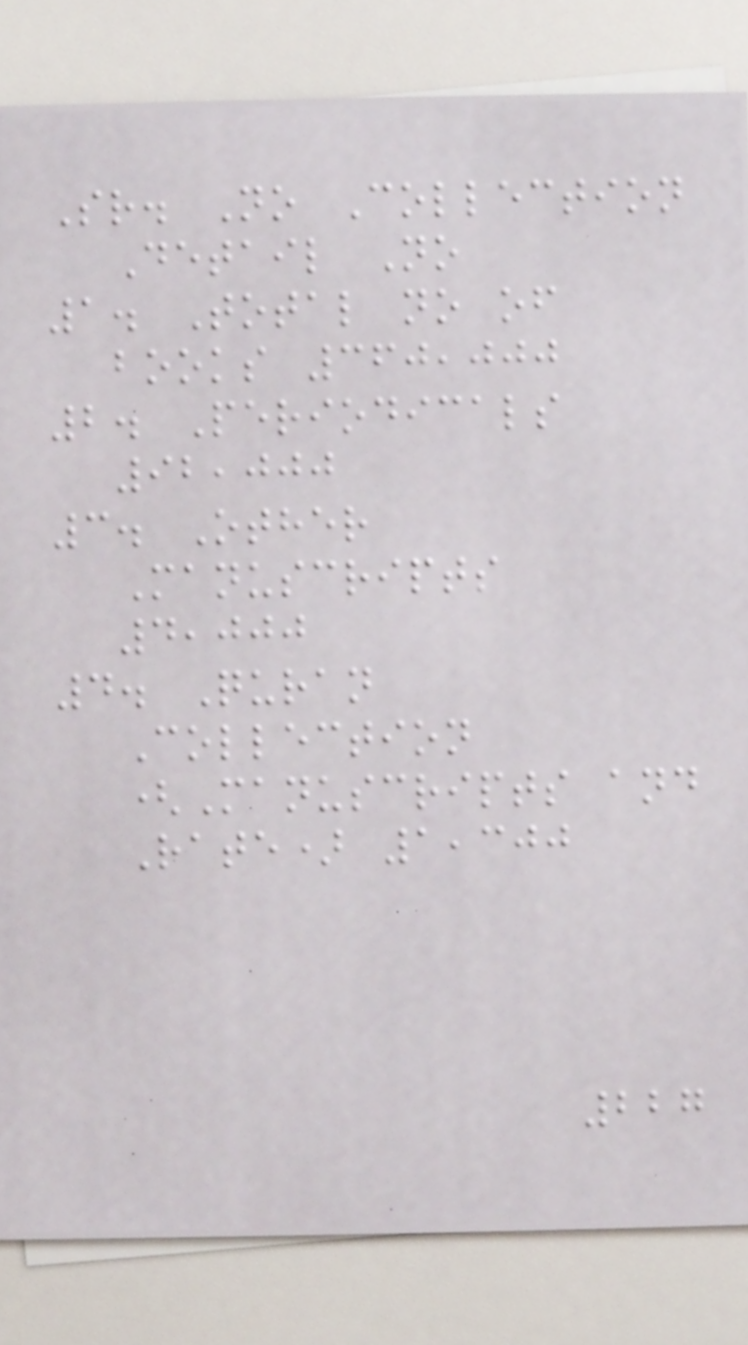Sr. No Collection
Detail No
1. Total no of
books 360,000
2. Periodicals
92,000
3. Other
Manuscripts
4,000
4. Quran
Collection
(Manuscripts and
Rate) 1,300
227
